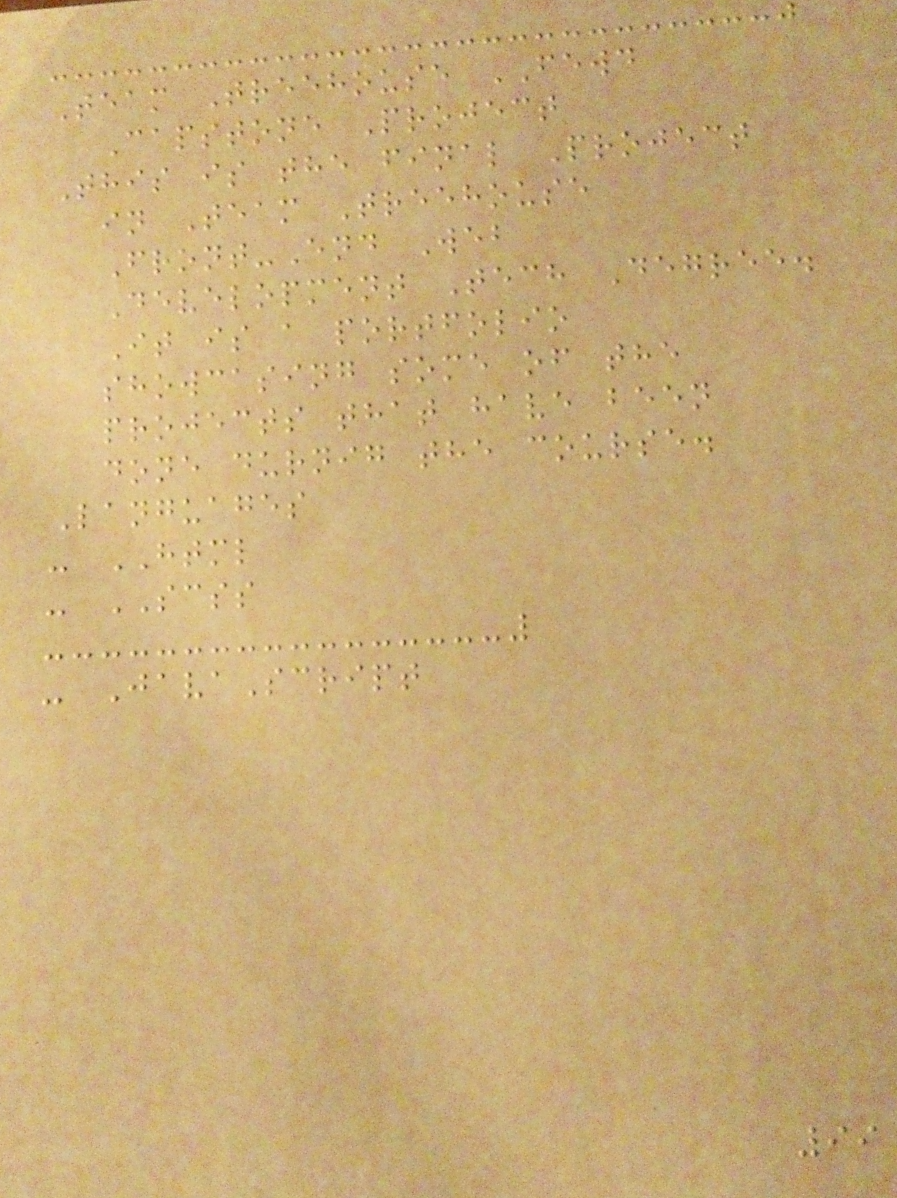Team Treehouse FEWD
Capstone Project
This is the final Project
in Team Treehouse
Front-End Web
Development Tech Degree.
It is a portfolio
showcasing some of the
projects that have been
done durnig the course.
Languages
- HTML
- SCSS
- JavaScript
99
